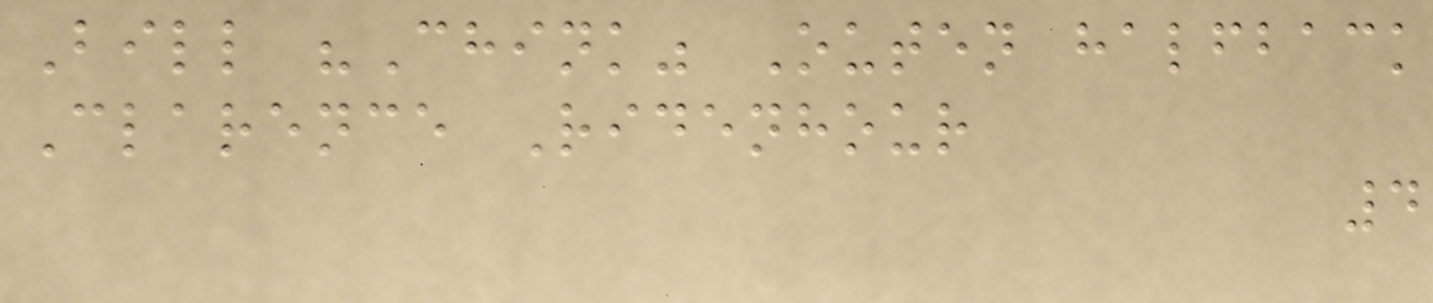Bill "Chink" Outen halfback
Clarence Ridenhour
4
